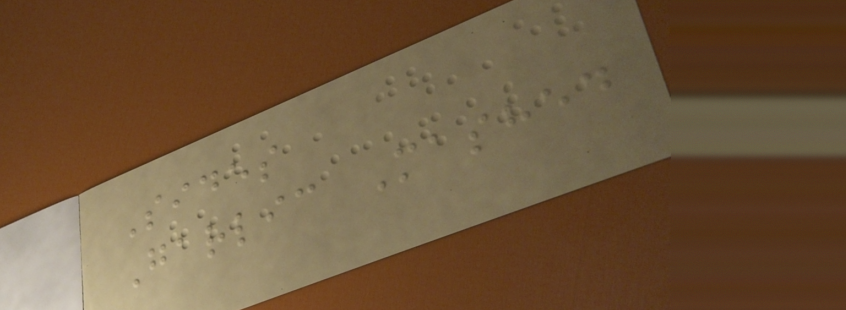Sides
Garlic Mashed
